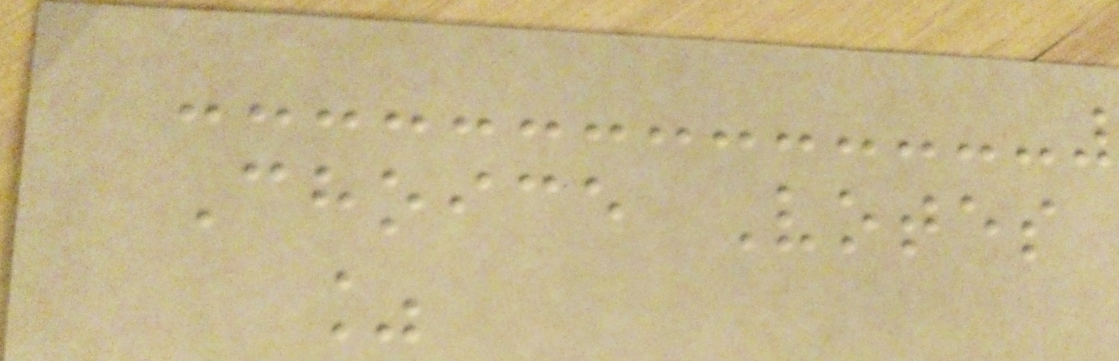Choice Votes
%
